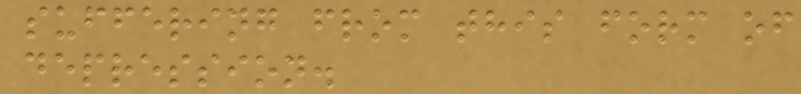suffering from this form of
depression.
